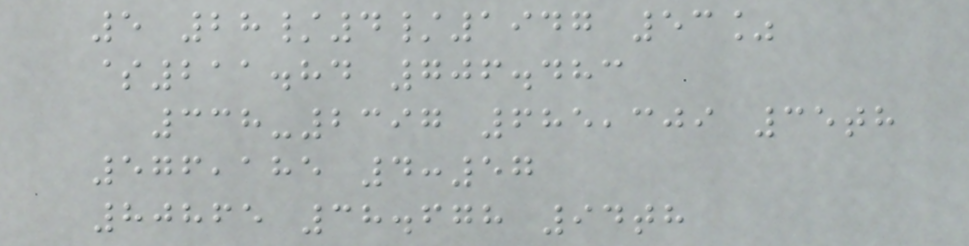5 28/4/1947 53%
$211.84 706.483
338-2397 685,309 35th
576,185 4:57
80865 38.678 94th
